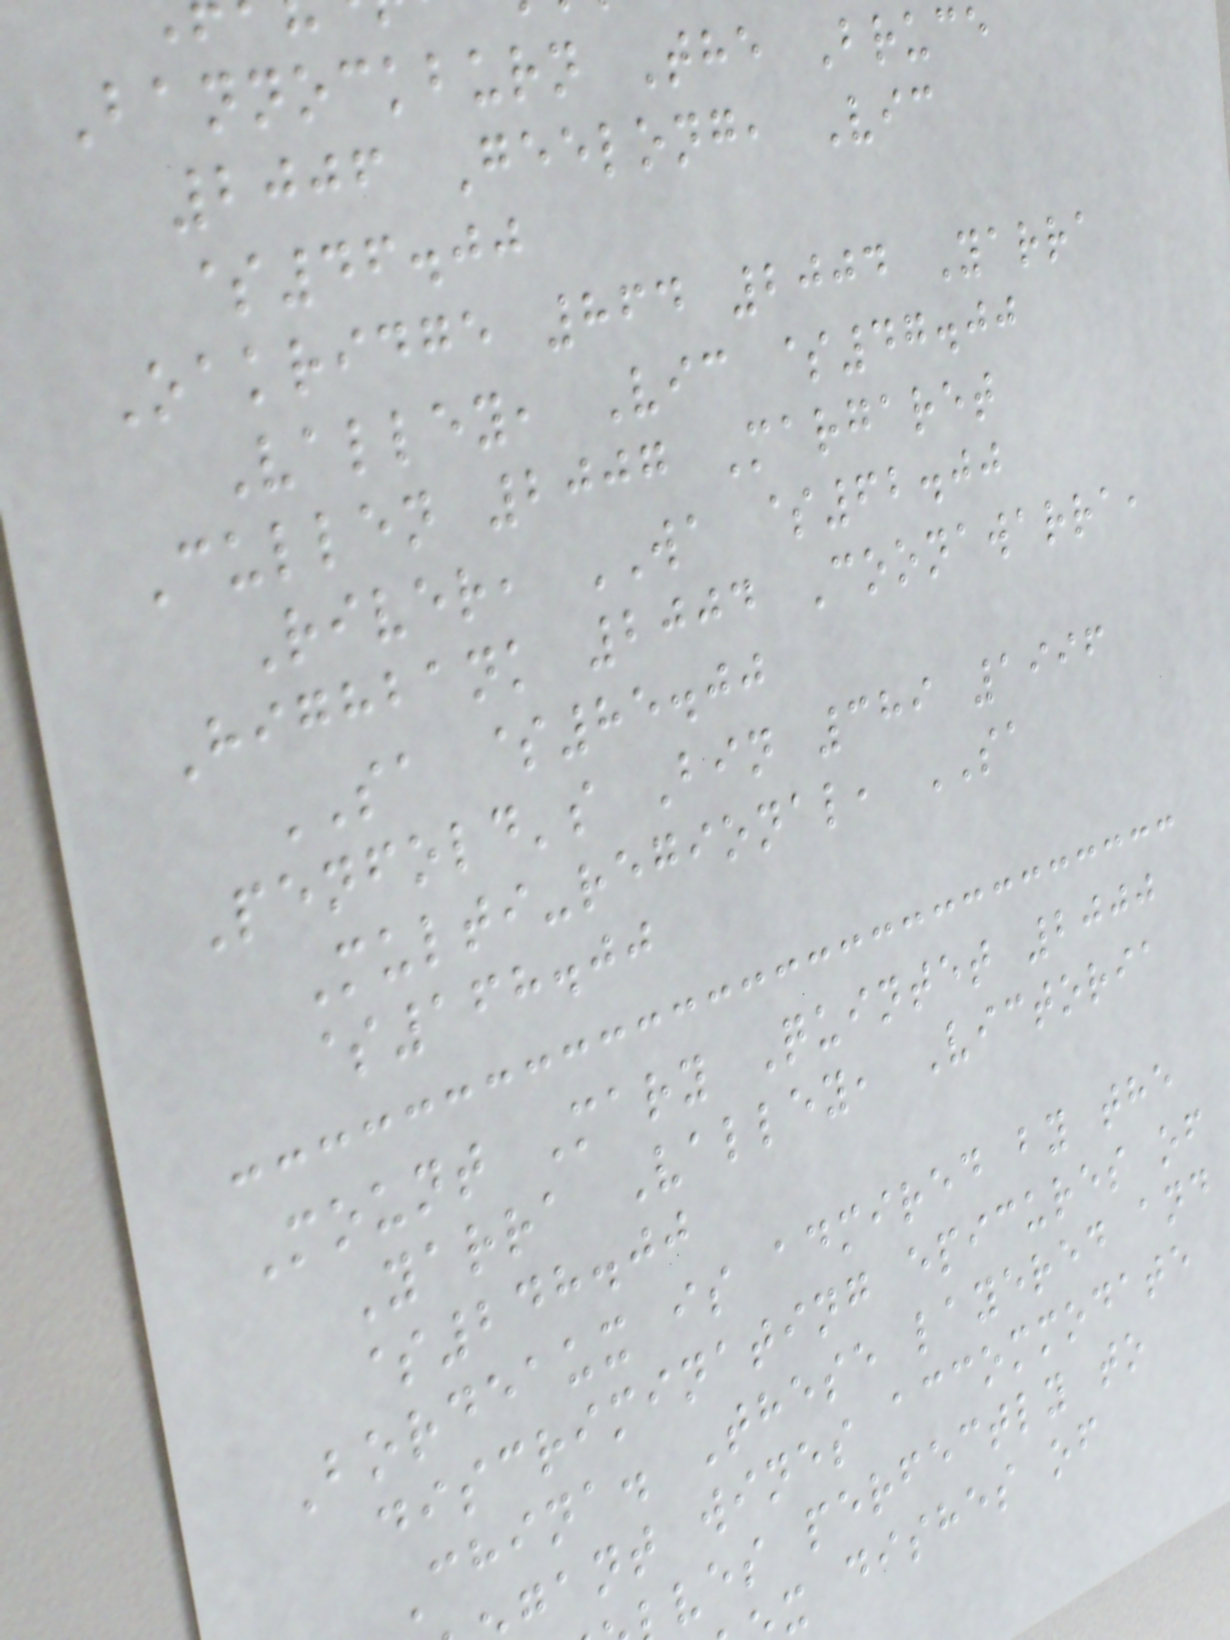Bannockburn The Bruce
2006 Geelong, Vic
$46.00
Oakridge 864 2004 Yarra
Valley, Vic $47.00
Cullen 2007 Margaret
River, WA $62.00
Highbank 2004 Coonawarra,
SA $85.00
Penfold's Bin 389 1996
Multi-regional, SA
$168.00
Mount Mary Quintet 2000
Yarra Valley, Victoria
$248.00
Bordeaux is admired by the
discriminating epicures of
China. These layered and
gant wines accommodate
ves perfectly to
x dishes of
